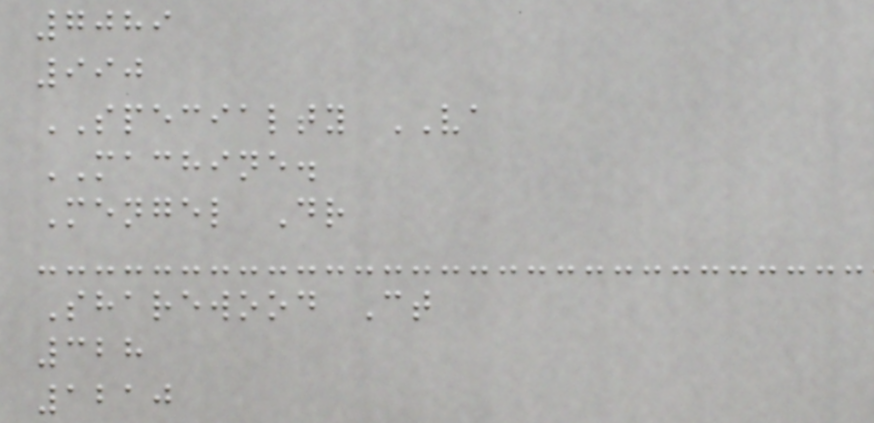7089
990
SPECIALTY VA
MACHINE.
Mengel Dr
Sharewood Ct
328
1210
